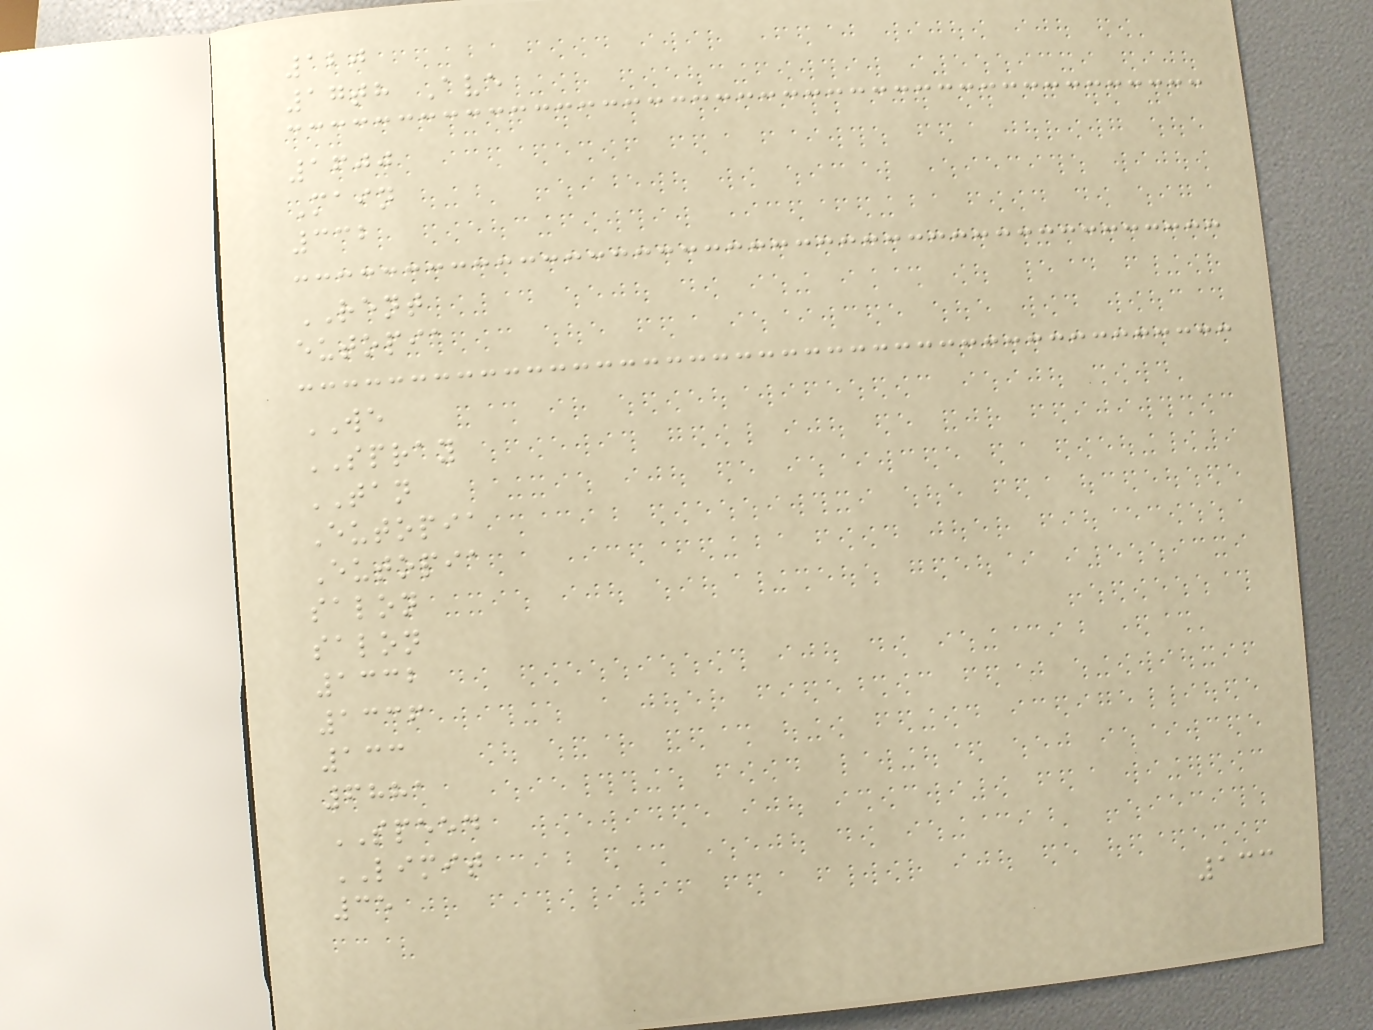120
17th Ave
1600
Main
332
RENT
eutopia
WE
SPRAY
TAN
Eutopia
Eutopia
salon
salon
1332
1336
133
6881
SPEED
LIMIT
35
133
